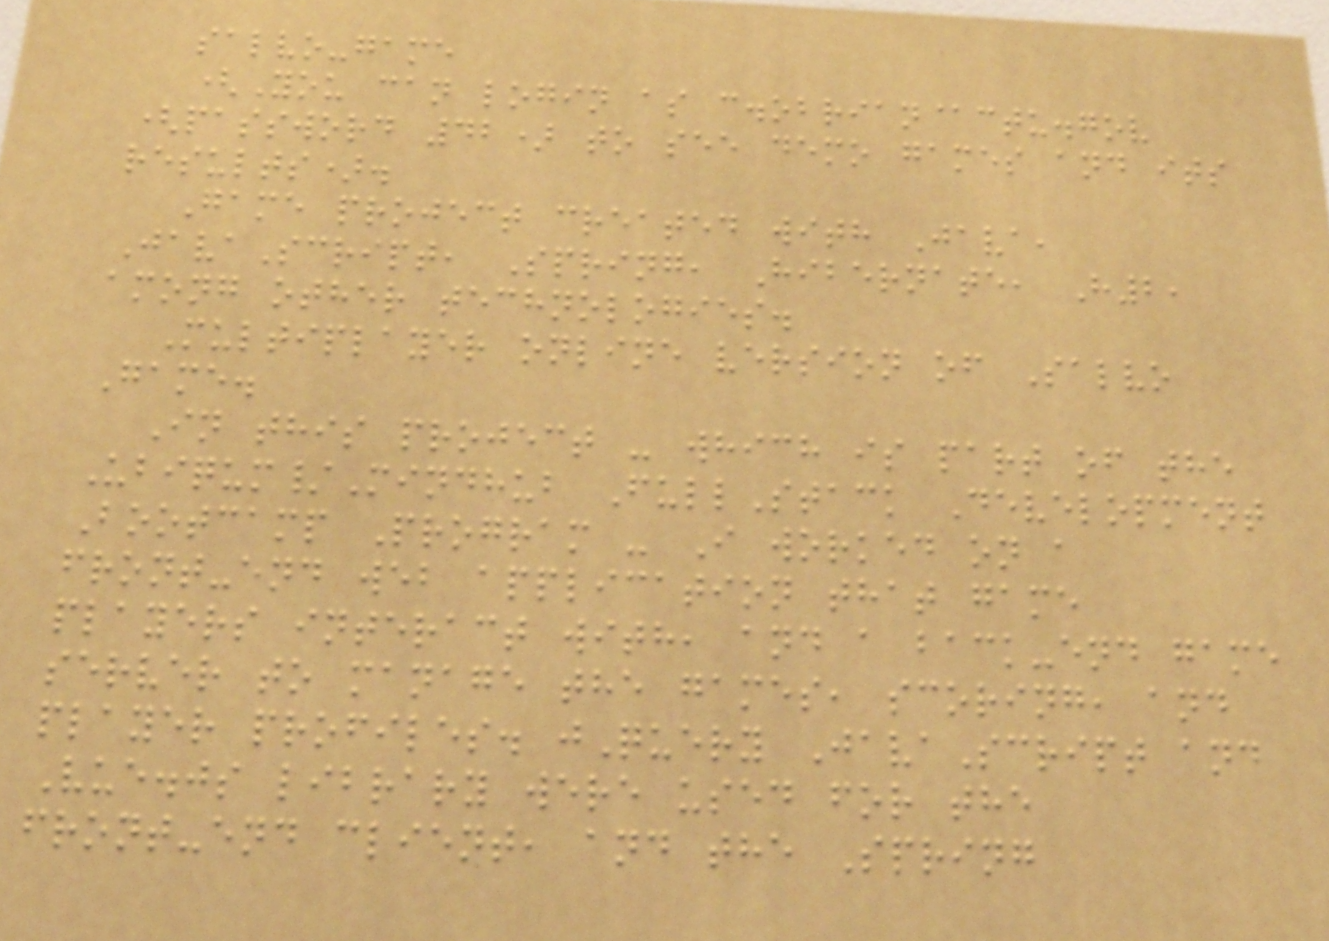salvo-game
(You can login as c.obrian@ctu.gov
(password 42) to see demo games and its
results).
Game project created with Java,
JavaScript, Spring, Hibernate, H2,
among other technologies.
Multiplayer online version of Salvo
Game.
In this project - which is part of the
Ubiqum/Mindhub FullStack Development
Bootcamp Program - I worked on a
front-end web application that game
players interact with, and a back-end game
server to manage the games, scoring, and
player profiles. jQuery JavaScript and
Vue.js library were used for the
front-end client, and the Spring
